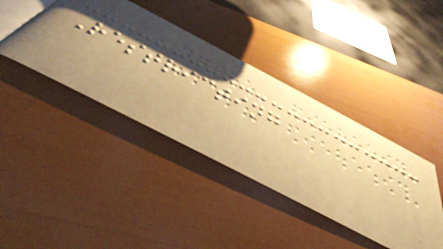Restricting
